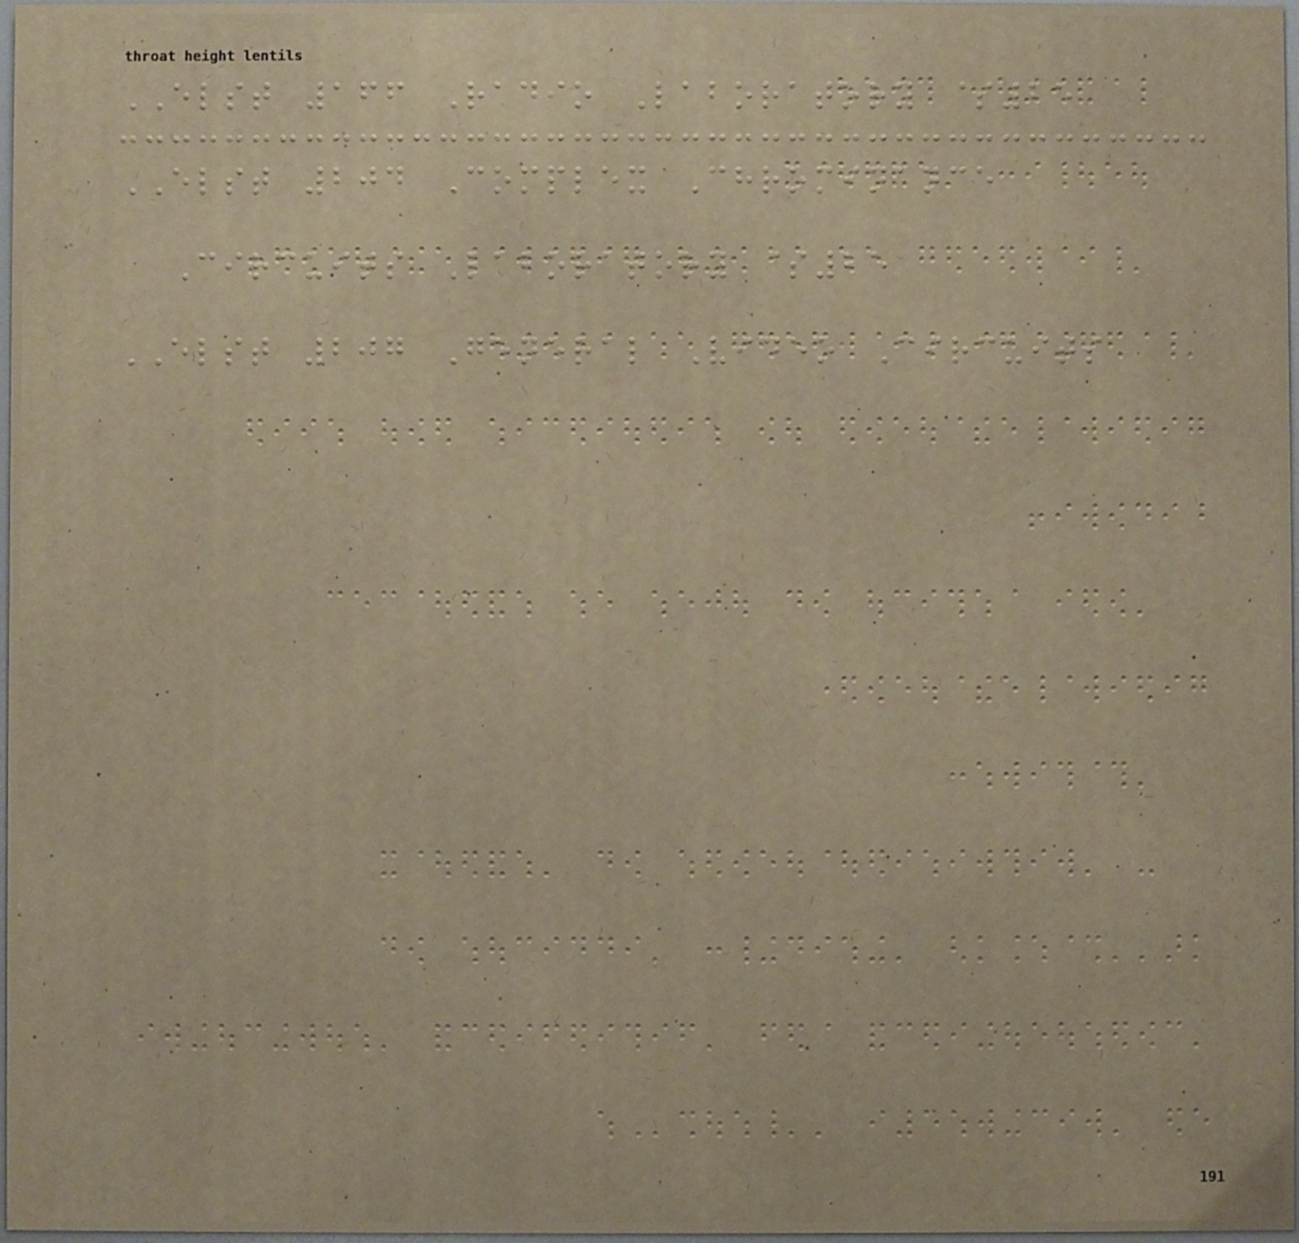ELST 166 Radio Laboratory $25
ELST 204 Complex Chrominance
Circuits Laboratory $25
ELST 207 General Video Circuits
